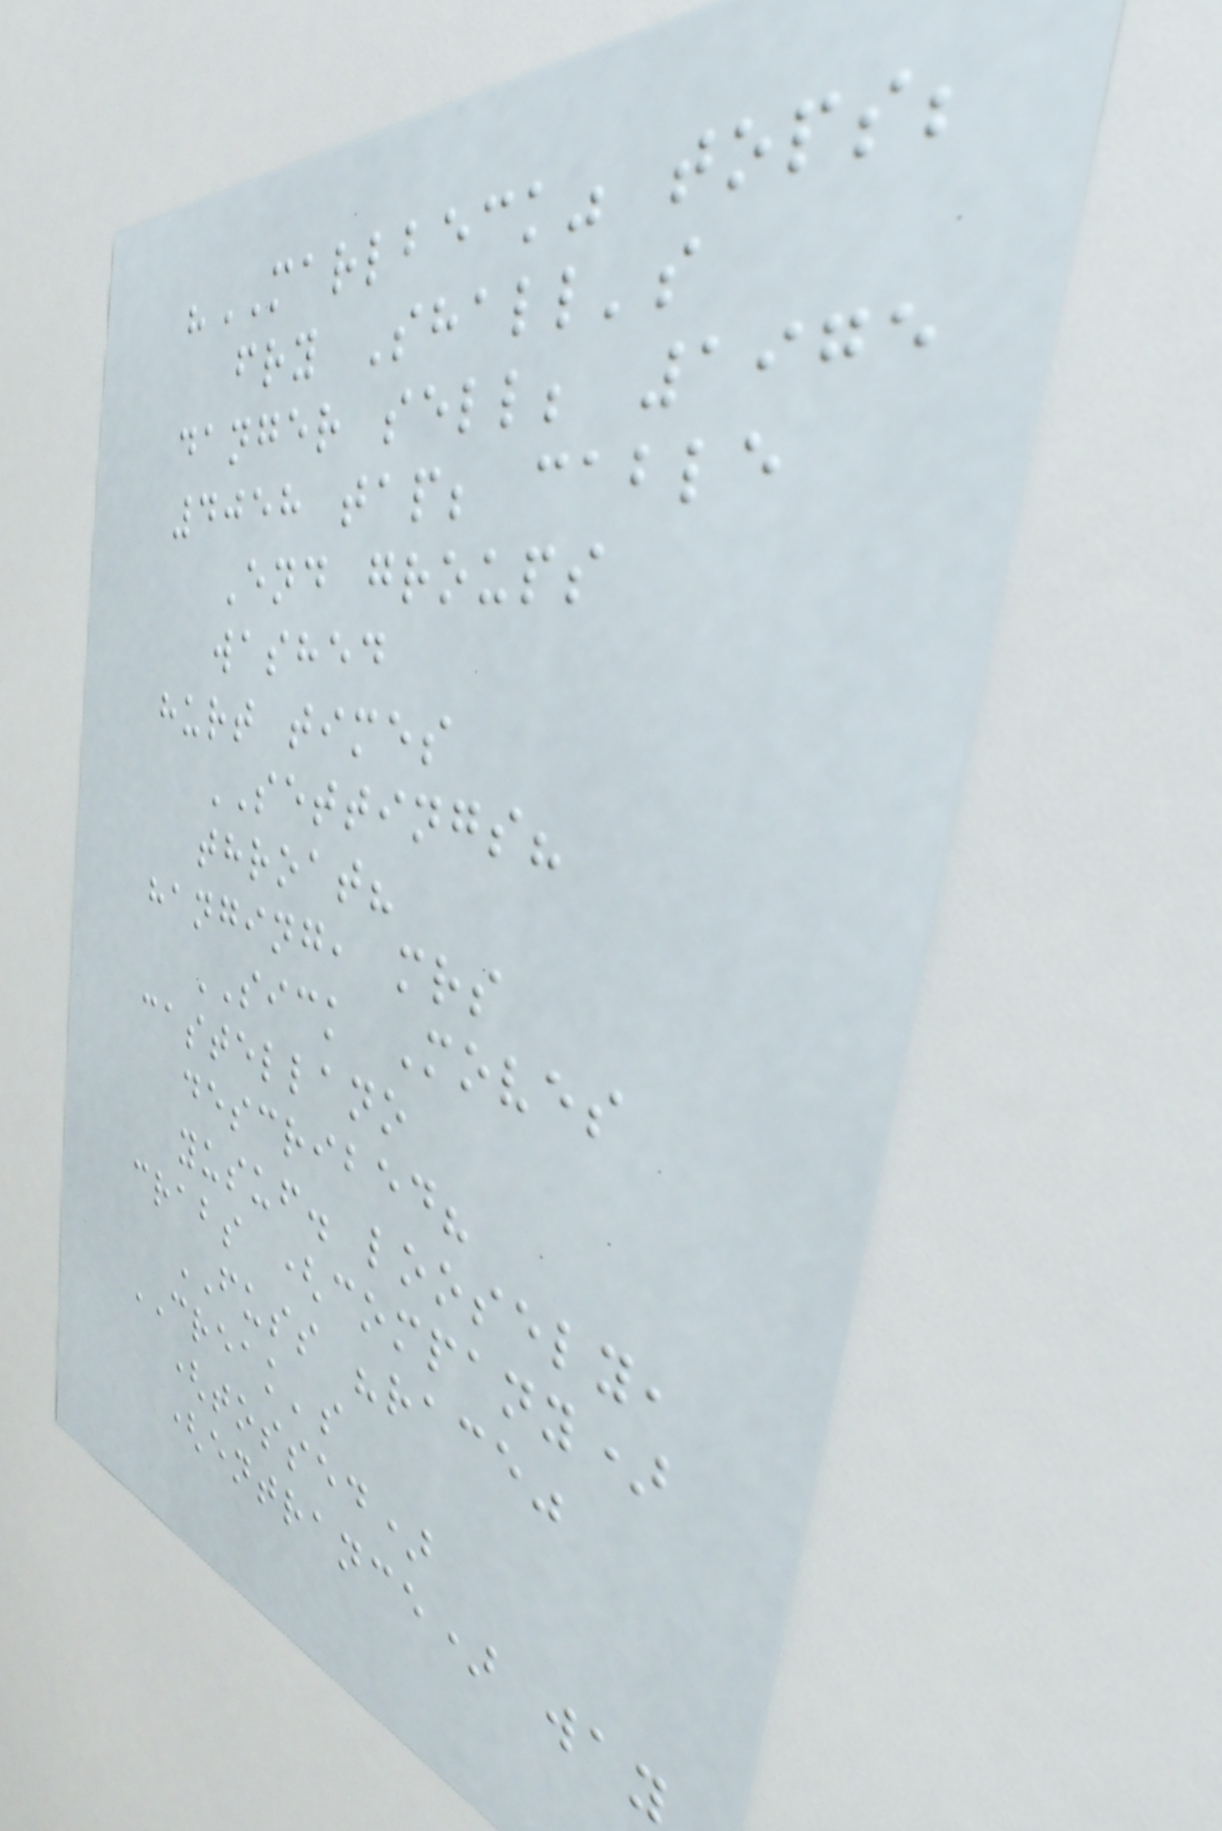"MARLBECK" tops;
fry Shall's
danger sell; 1975
4058 tap; cable
End groups
washed
hurt times
SETTINGS?
throat?
hanging, mrs
SICK Moves
castellano
described?
yusuf. loosely,
crabs (company)
FUSS "race"
CREAK's
(tossed)
(entrance) way
